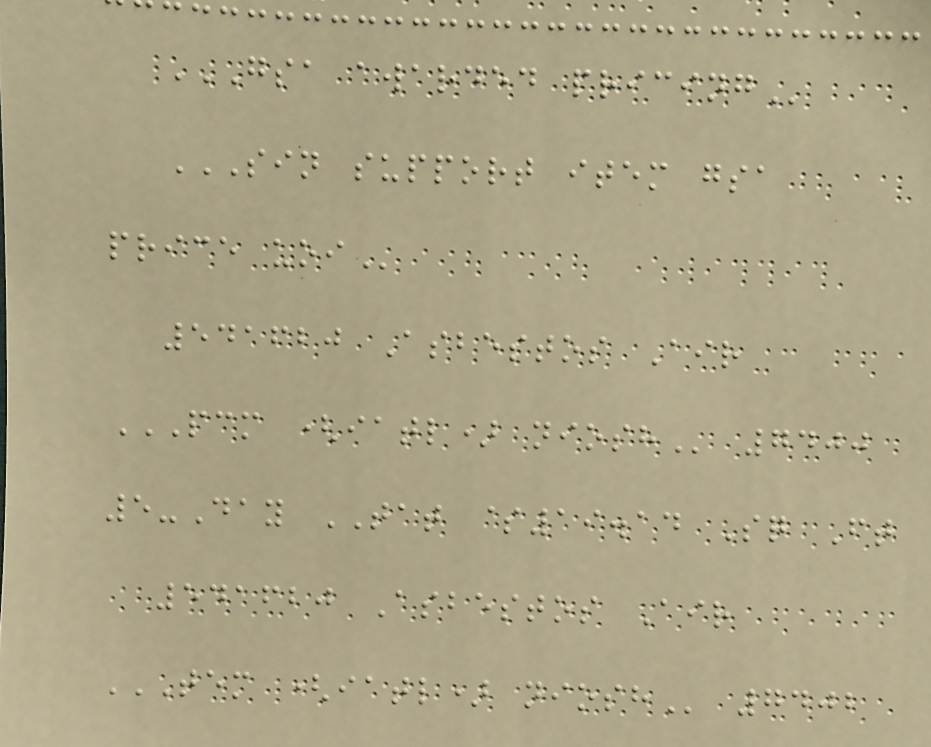GSA AWARDED PRICING
SIN SUPPORT ITEM GSA
PRICE UOI
541620 Asbestos Air
PCM (IATL) NIOSH 7400
5-Day TAT $19.14 Sq Ft
541620 Asbestos Air
TEM (IATL) NIOSH 7402
